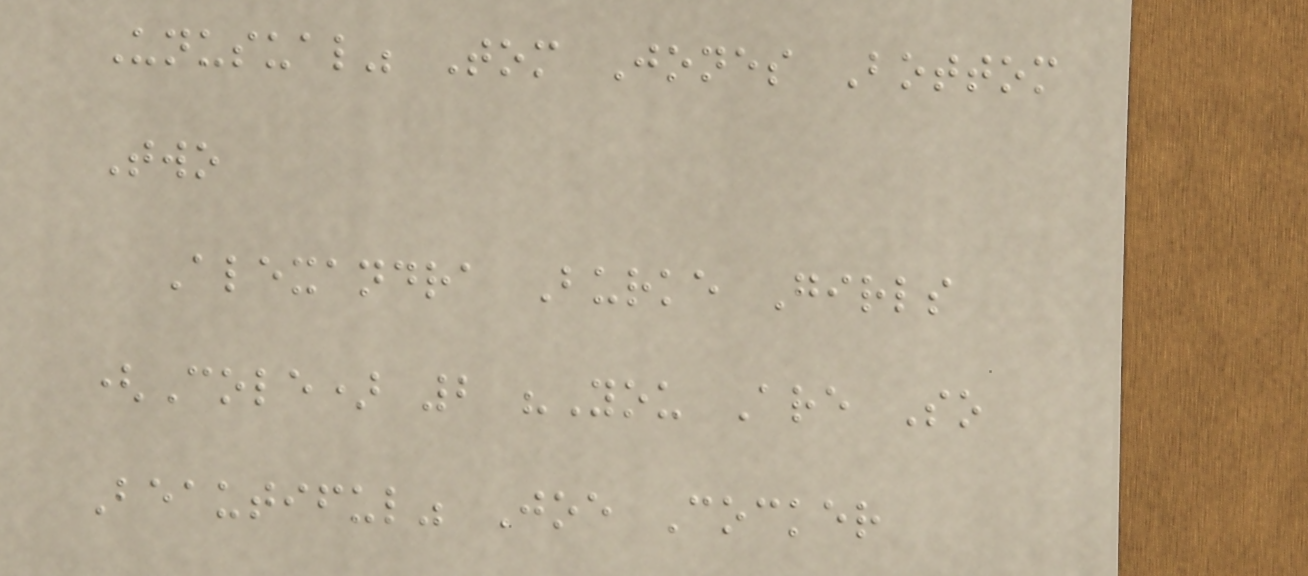Unusual" Tom Jones Bottom
Two
Alexandra Burke Girls
(Cole) 2 "You Are So
Beautiful" Joe Cocker
